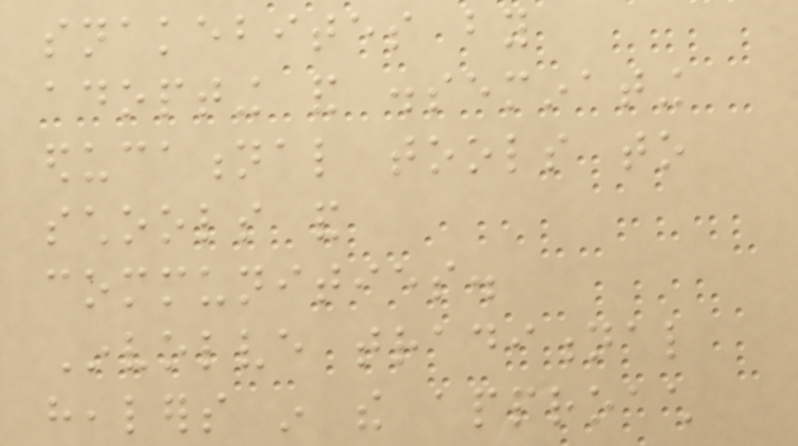snakebites by
adopting and disseminating
educational tools to
schools and
communities.
Involve traditional
healers in the approach
